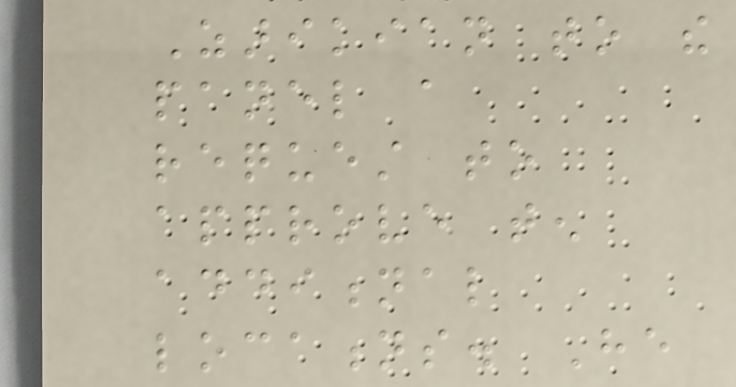Zarikian to the
panel a
request to
approve ten
additional
locations. He
